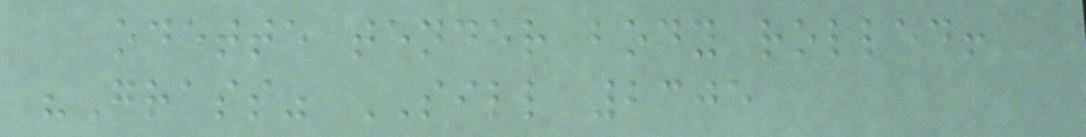odette tender body rolled!
"Grass" SILL 2305
